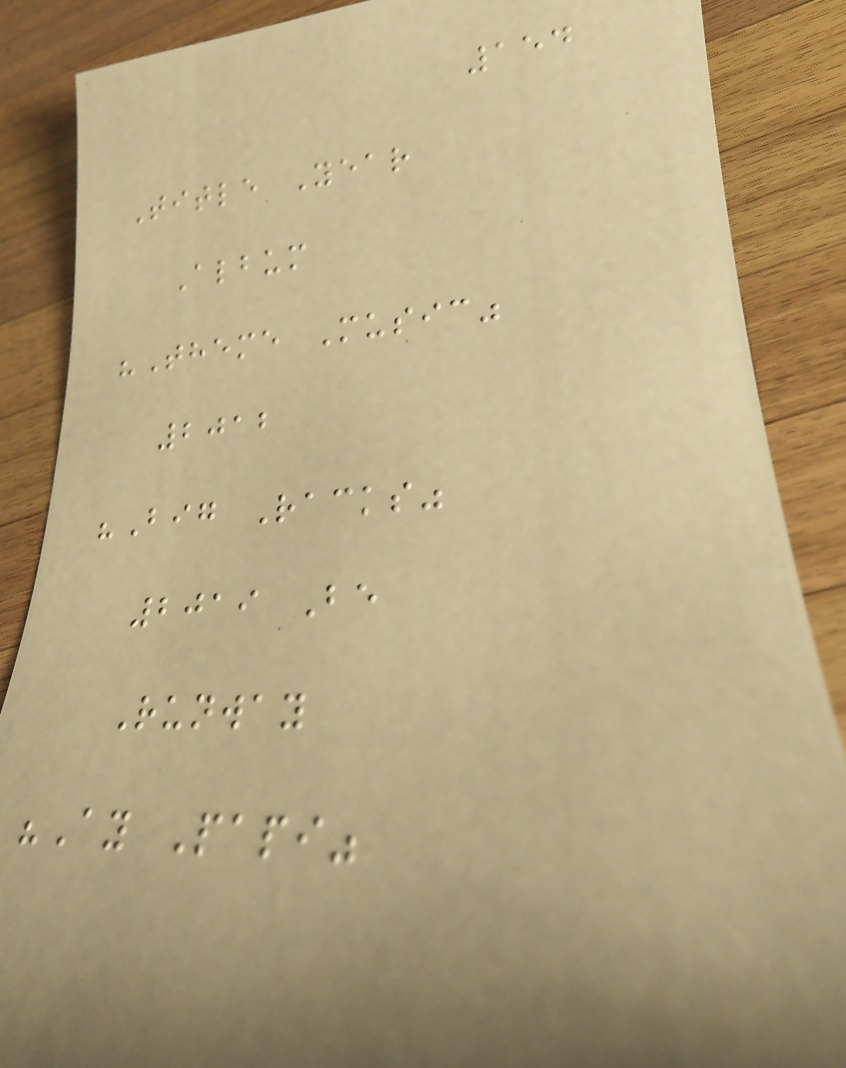154
Title Year
Album
"Theme Music"
2012
"Big Racks"
2019 Be
Runway
"Ay Papi"
